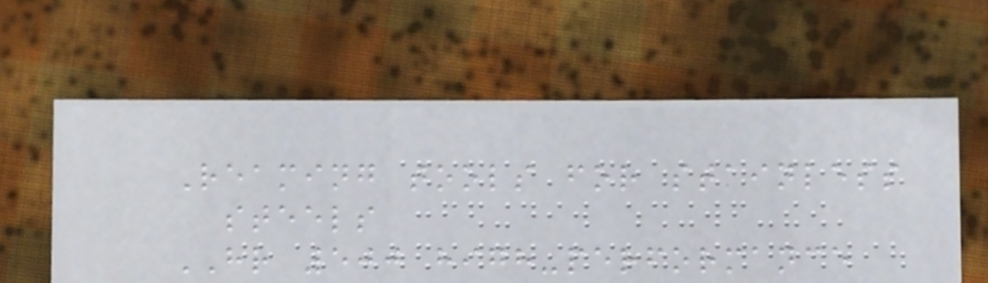Reaming tools for stainless
steels
HR 500 high-performance
